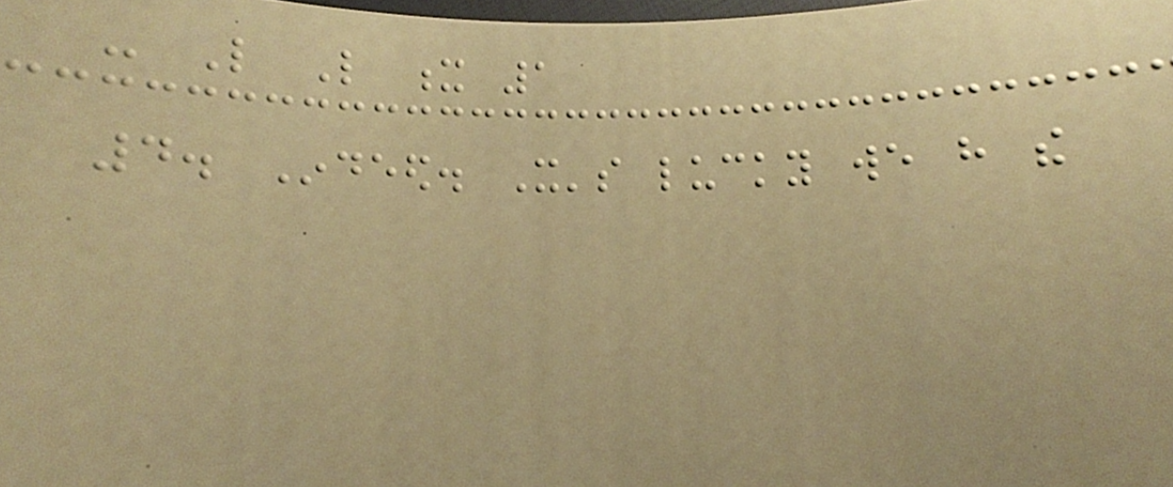- Like Like x 1
4. Indeed. It's lucky we have the
